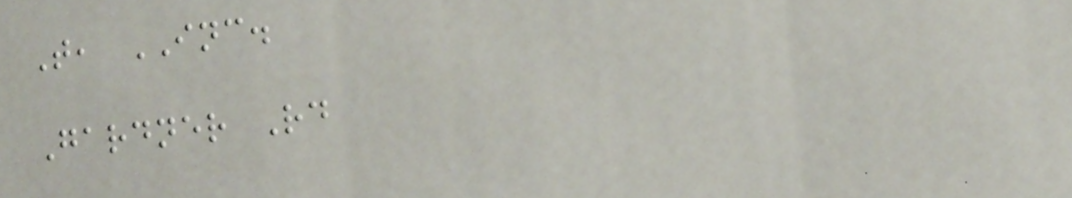T, INC.
Gardner Rd
